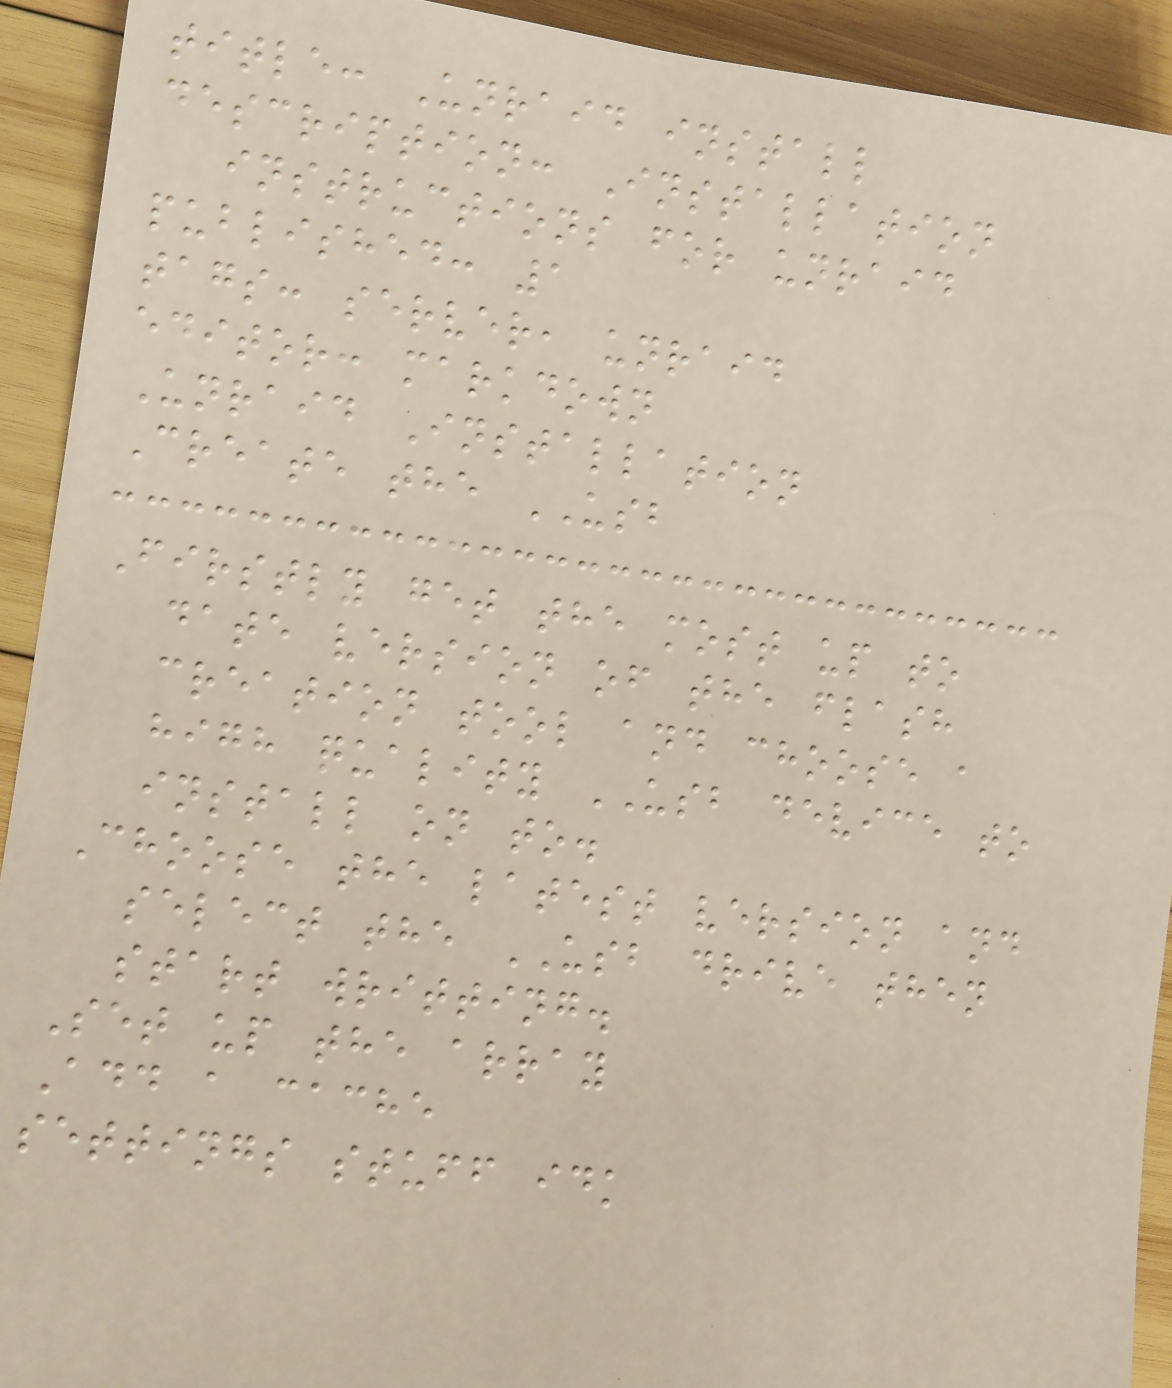title: Unraid install
description: Installation
instructions for unraid
published: 1
tags: server, unraid
editor: markdown
Unraid Installation
Create the USB
Firstly get the most up to
date version of the flash
creation tool and choose a
high quality USB device to
install on to.
Choose the latest version and
select the USB drive then
start writting.
Set up the array
Add a cache
settings stuff idk
